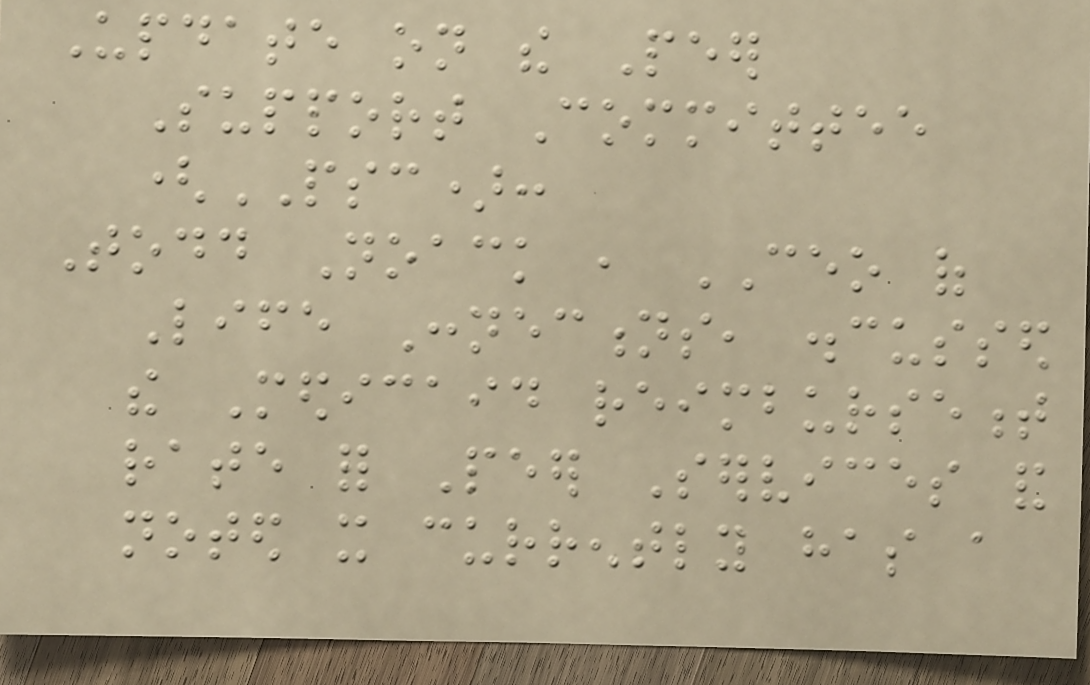Update on the Peer
Support Committee
(PSC):
Todd Noack , CEO of
Life Connections, discussed
the Medicaid reimbursement
rate for Peer Services and
noted it currently has a
